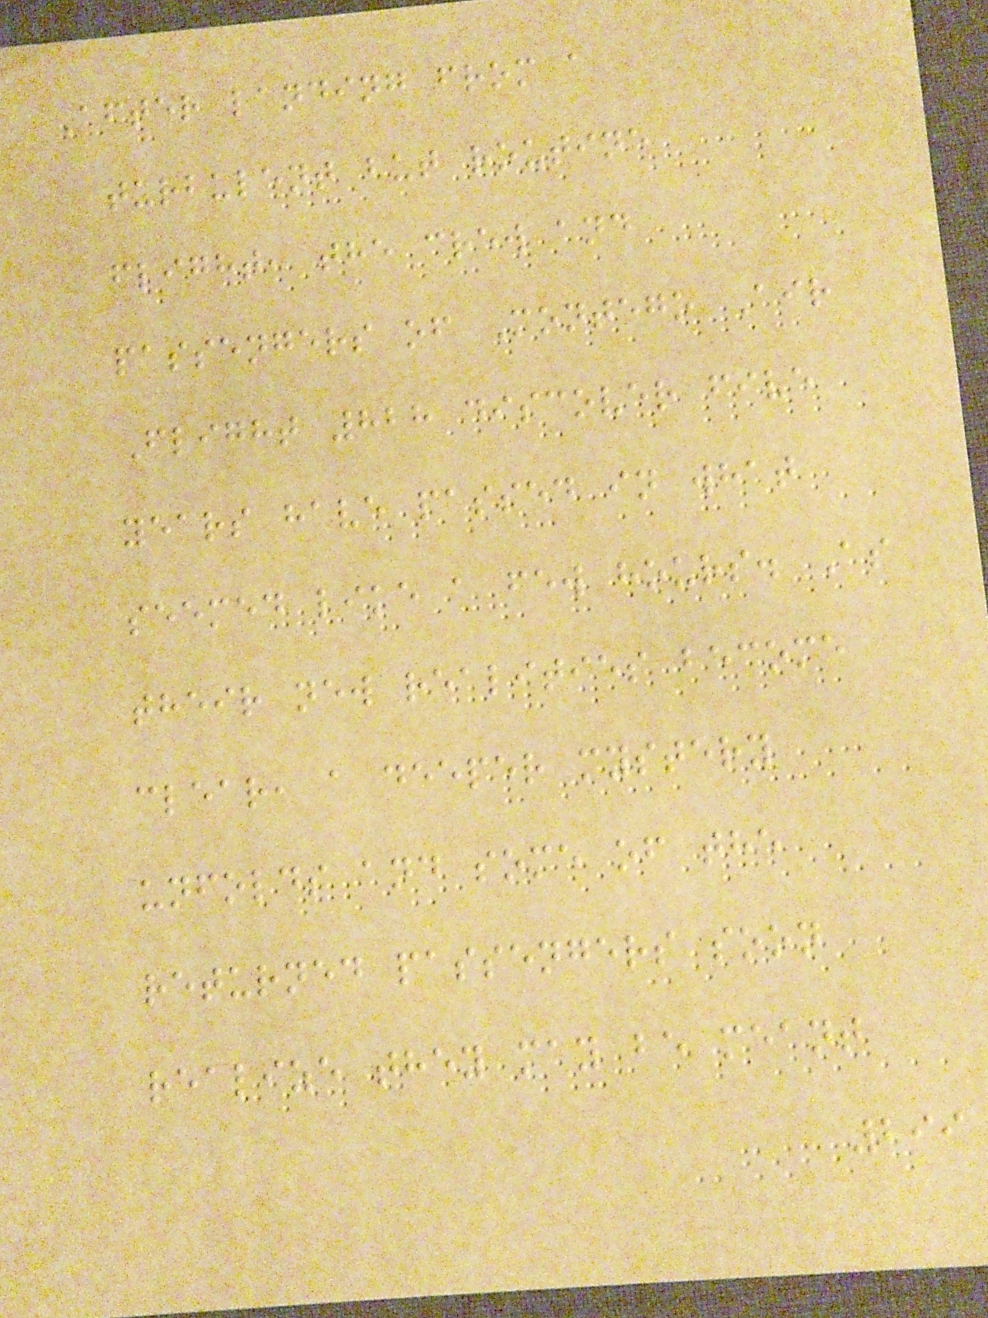After landing from a
turbulent but routine
flight, the crew and
passengers of Montego Air
Flight 828 discover five
years have passed in what
seemed like a few hours. As
their new realities become
clear, a deeper mystery
unfolds and some of the
returned passengers soon
realize they may be meant
299
